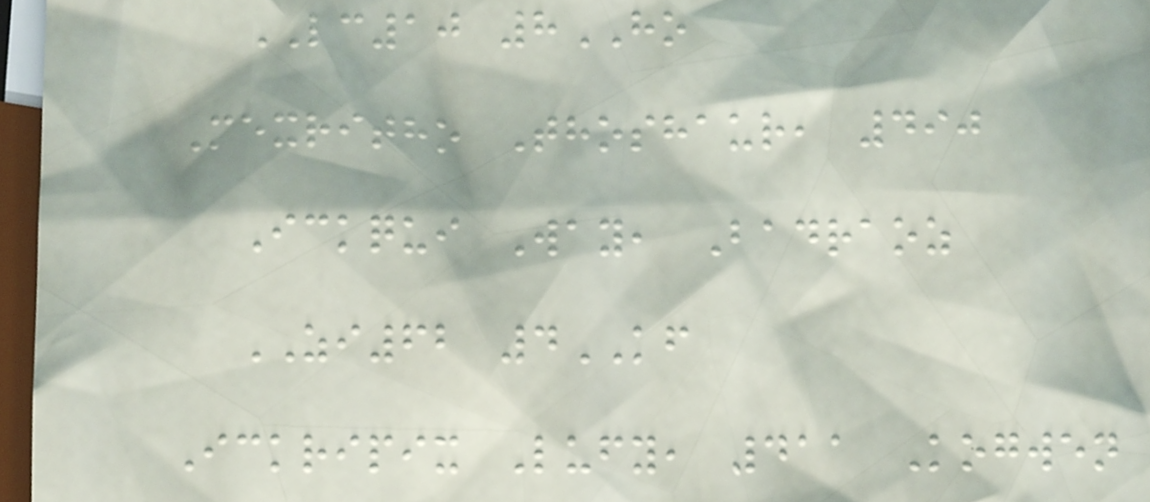LC10 8HO
Mexritho Thoshaur, 490
Ickqui Way, Badraoz
ZI62 4KF
Ickripix Lufy, 411 Kogwen
